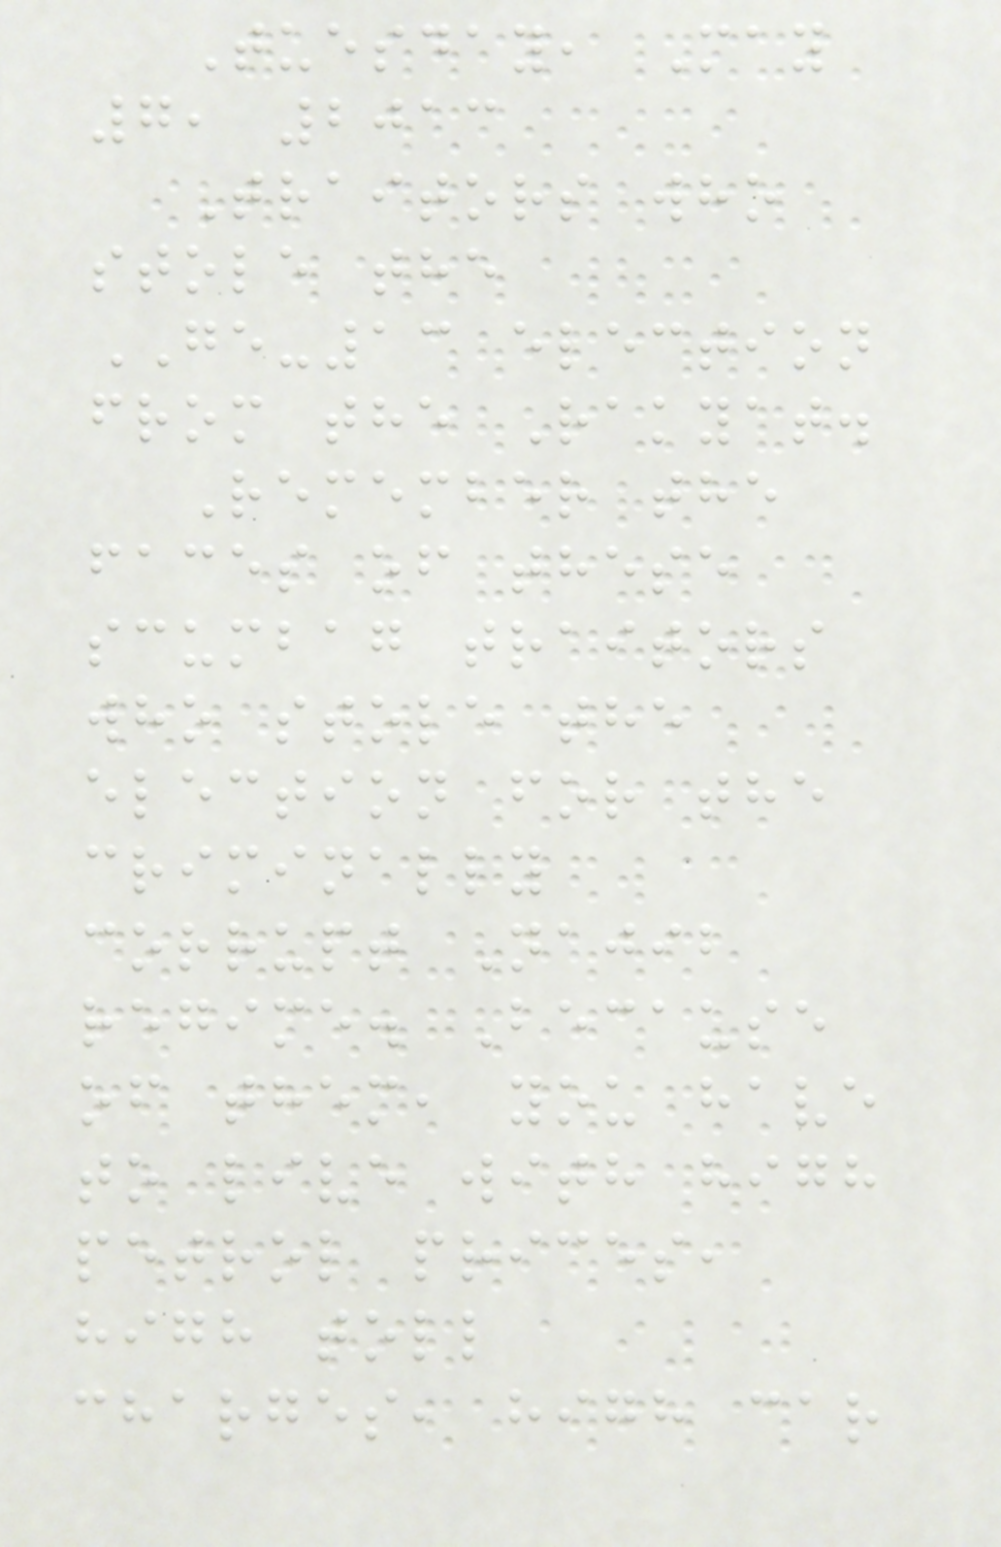Tuesday, May
7, 2013
Traitors who
stole the
GE-13 election
from the Rakyat.
Remember the
faces of these
scumbag traitors
who stole the
election for the
criminally
corrupt Najib
regime. Because
of them, you have
to live with high
petrol prices,
high toll
charges, high car
